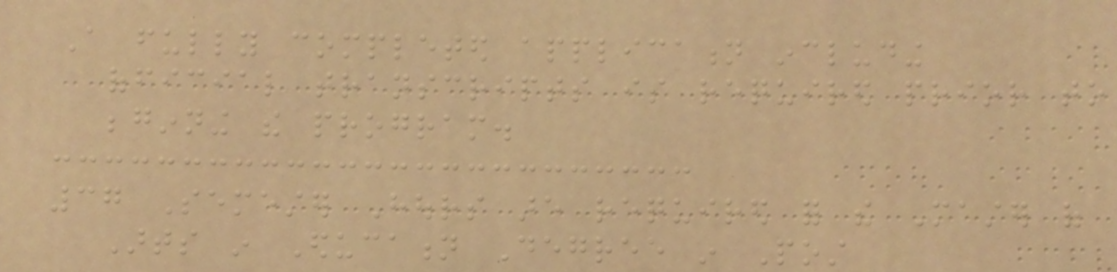A fully completed application including
official transcripts is required prior to
beginning the program.
37 Semester Hours are required for the Master of
Arts in Education Degree in Post
